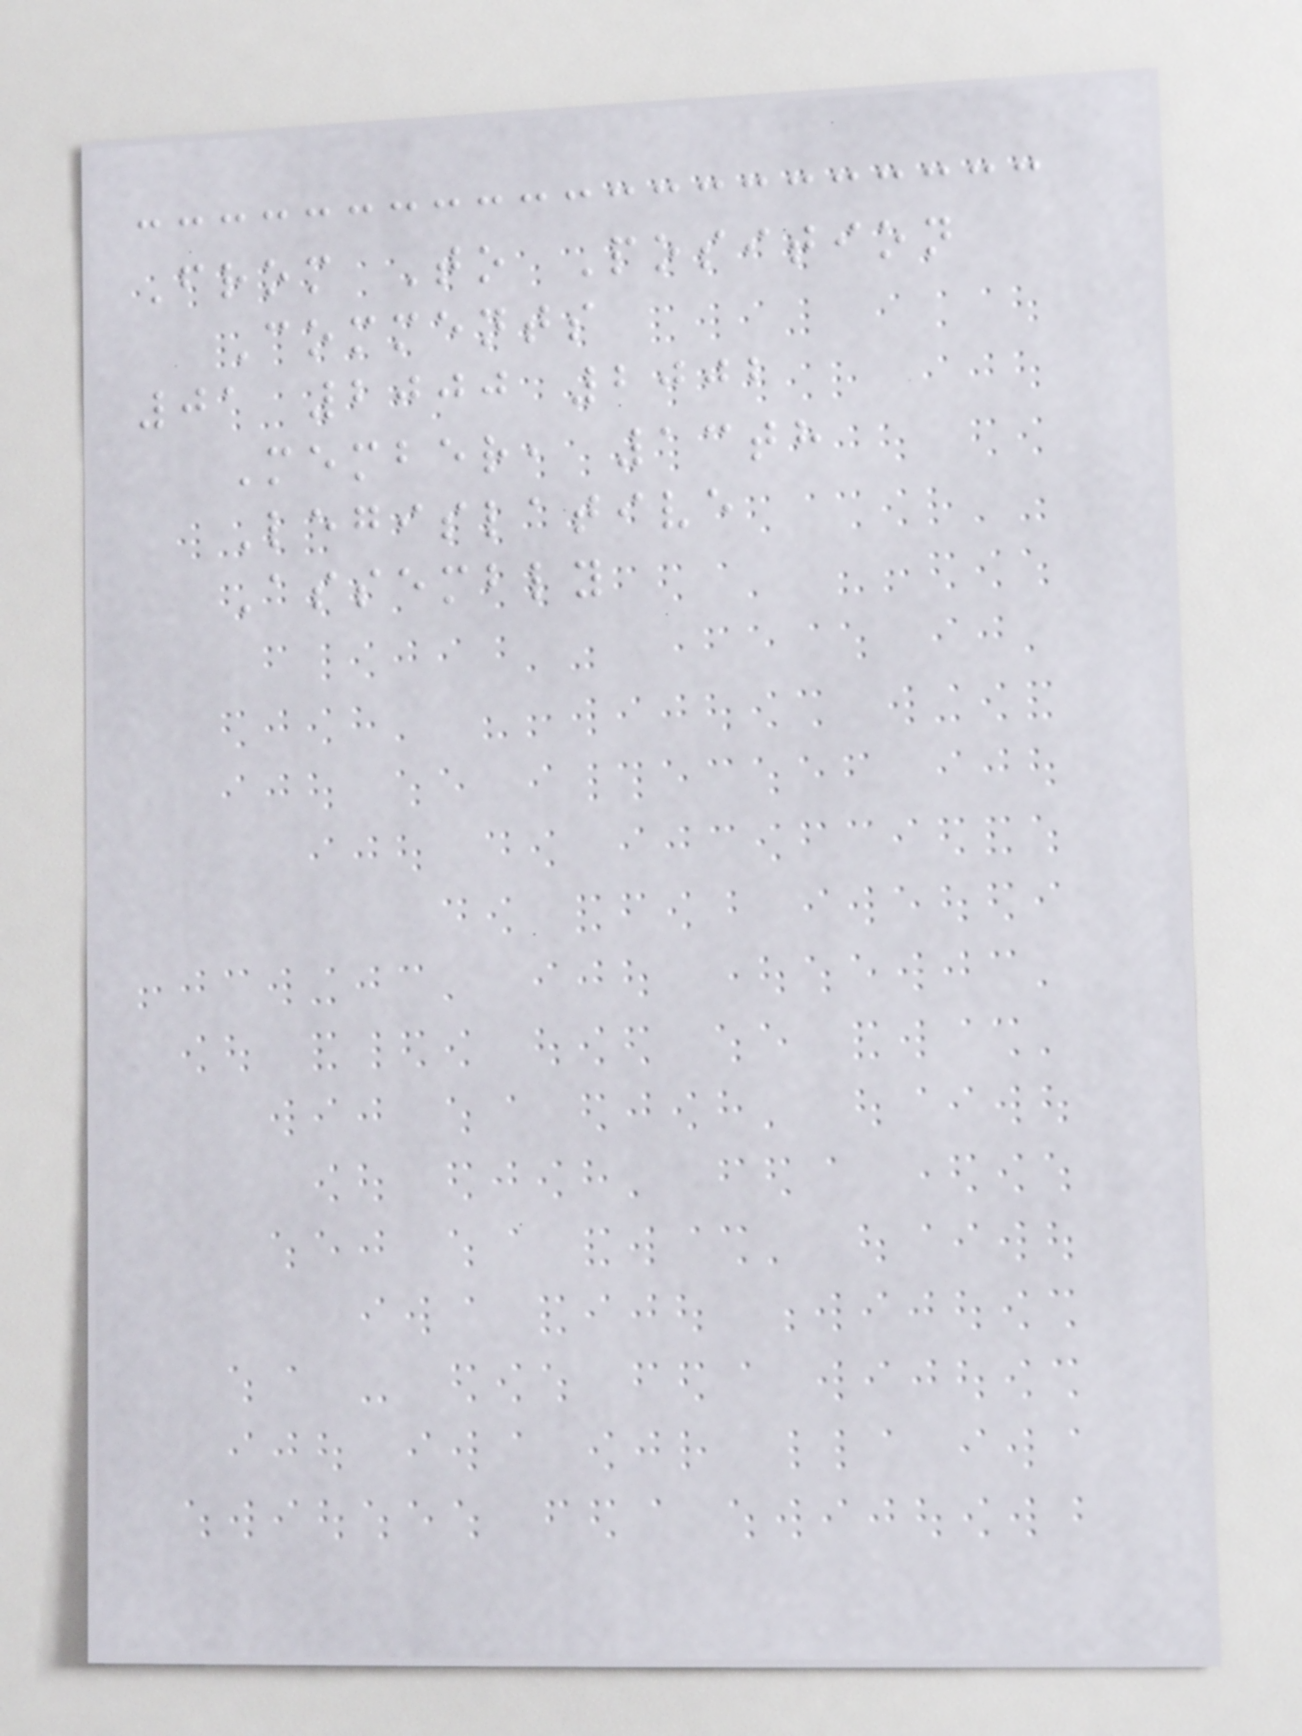From To Position
Comments
01 2000 2002
Member, 13th
Legislative
Assembly
